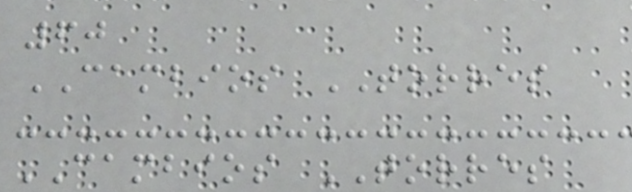60
CAMBIOS TORRES
CAMBIOS TORRES
